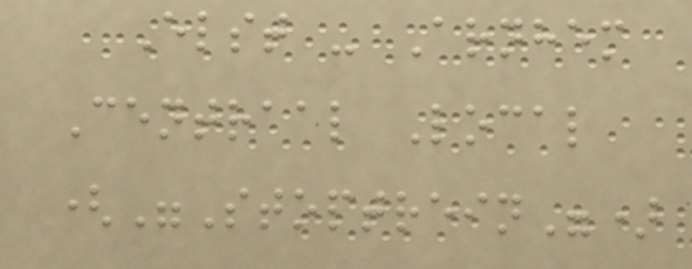Elst - Arnhem
Centraal Local
("Stoptrein")
